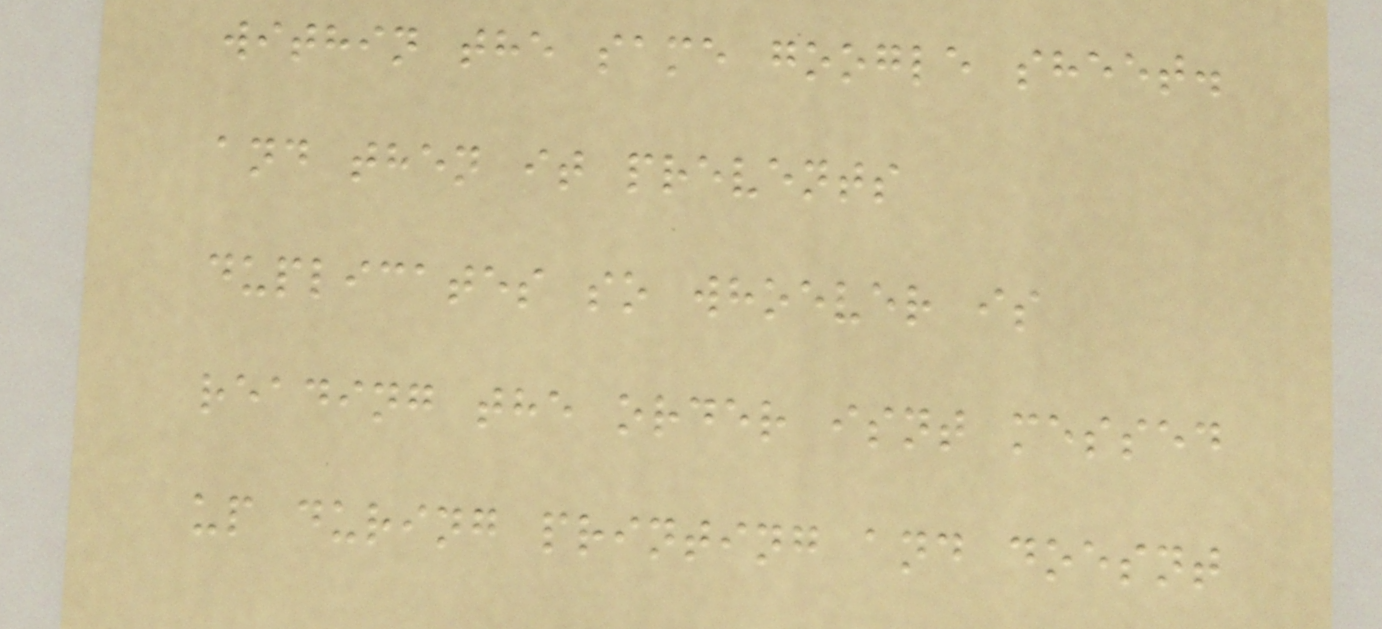within the same google sheet.
and then it prevents
duplicates so whoever is
reading the order isnt messed
up during printing and doesnt
